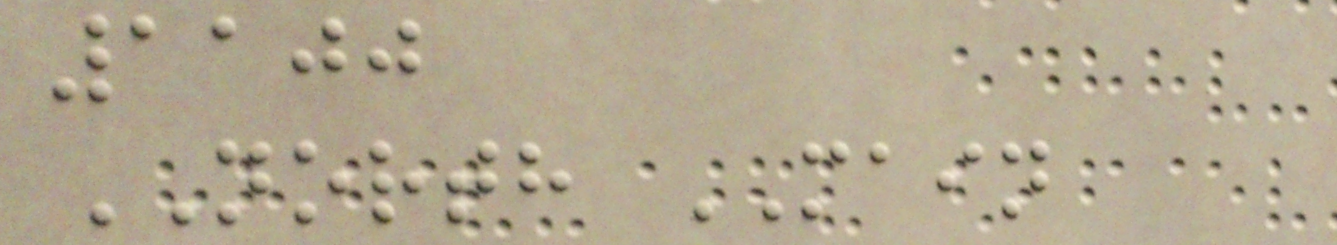1100
NORTH MAIN
